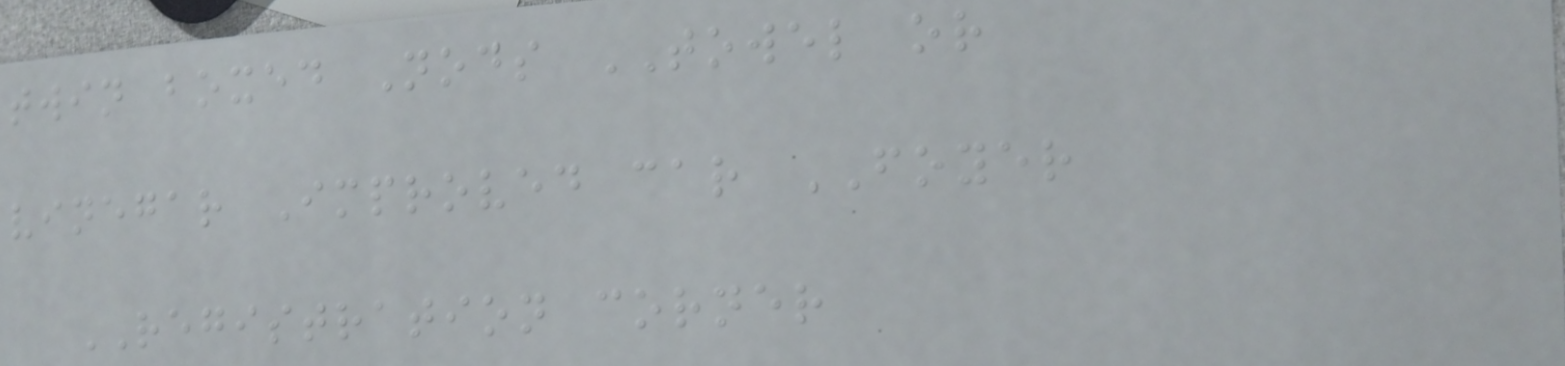twin boxed Nods TOWEL or
vinegar Improved car FOYER
REGISTRATION corner
